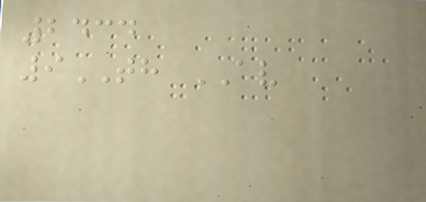2434
9TH AV
